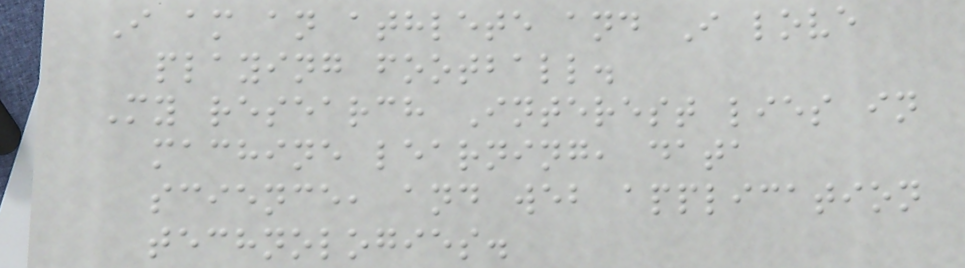I am an athlete and I love
playing football.
My research Interest lies in
machine learning, data
science, and web application
technologies.
